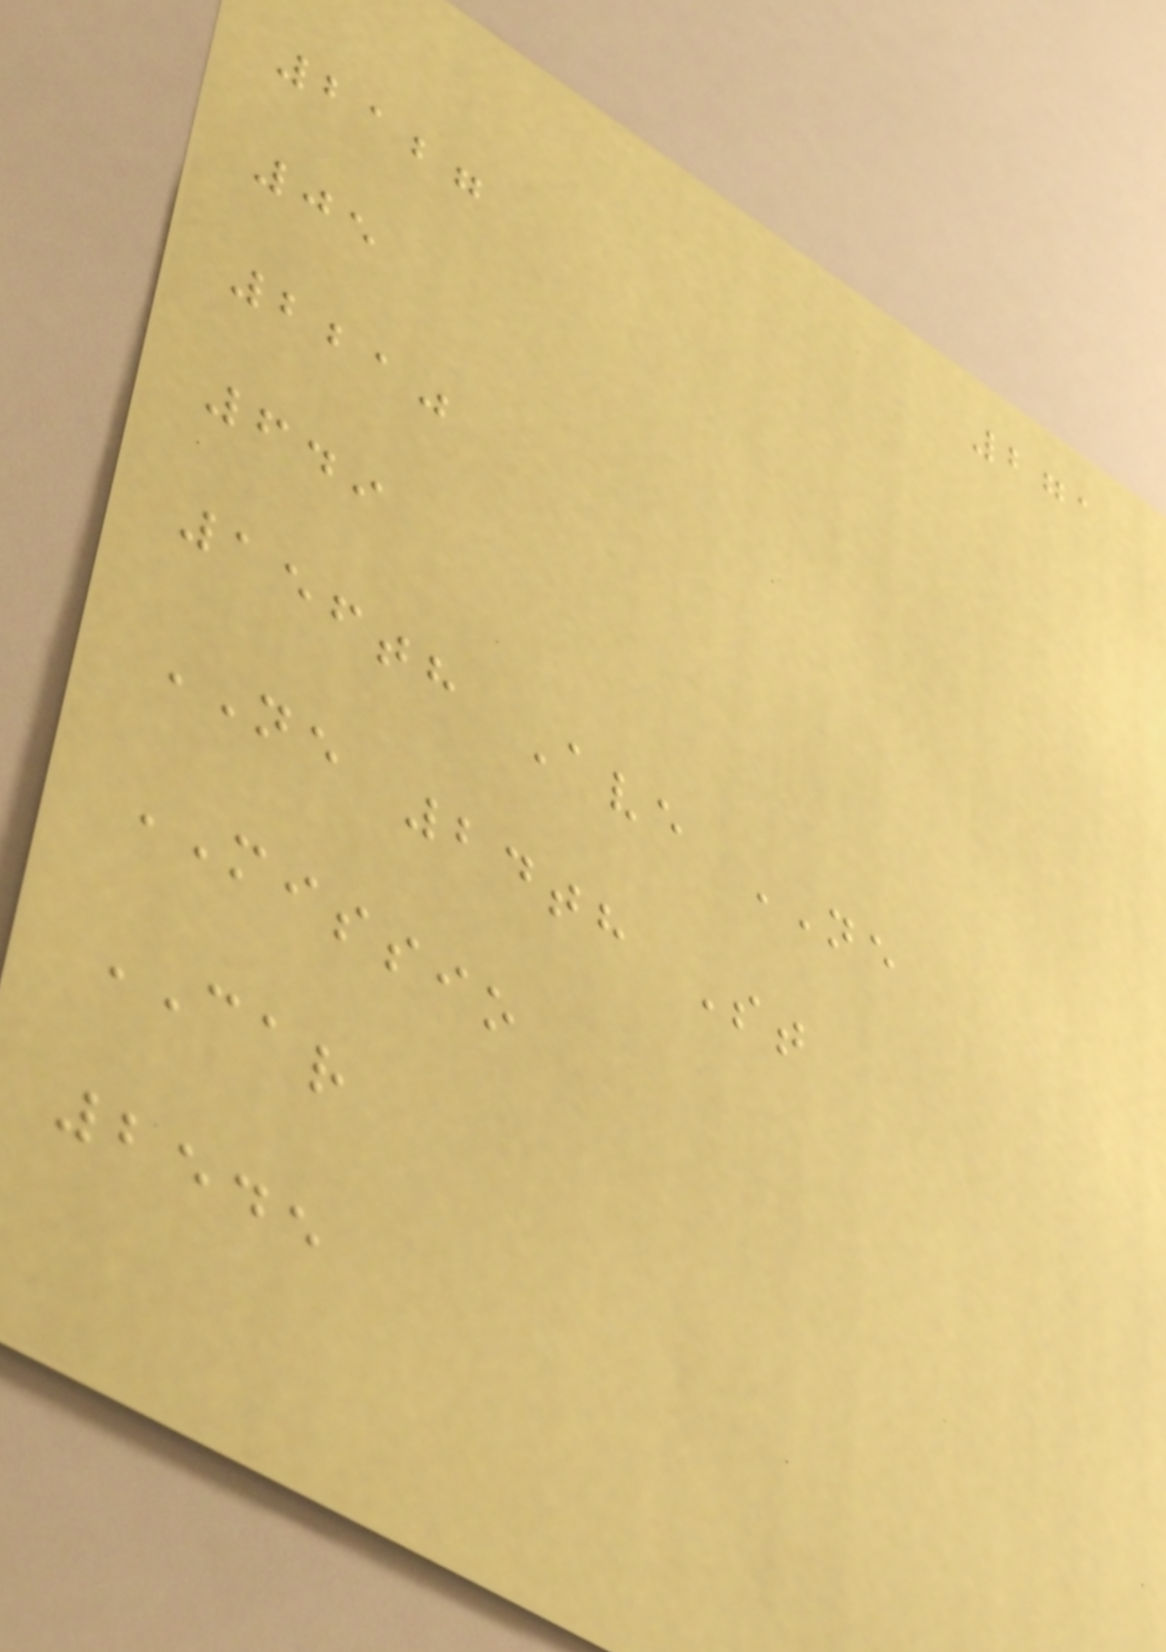271
2127
05
2210
649
156th Ave NE
NE 24th St
MISSIO
CAR
2545
